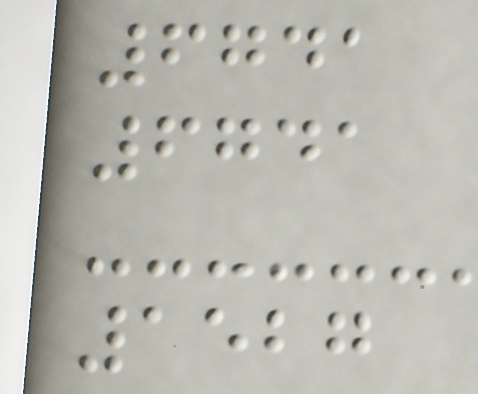6741
6741
1527
